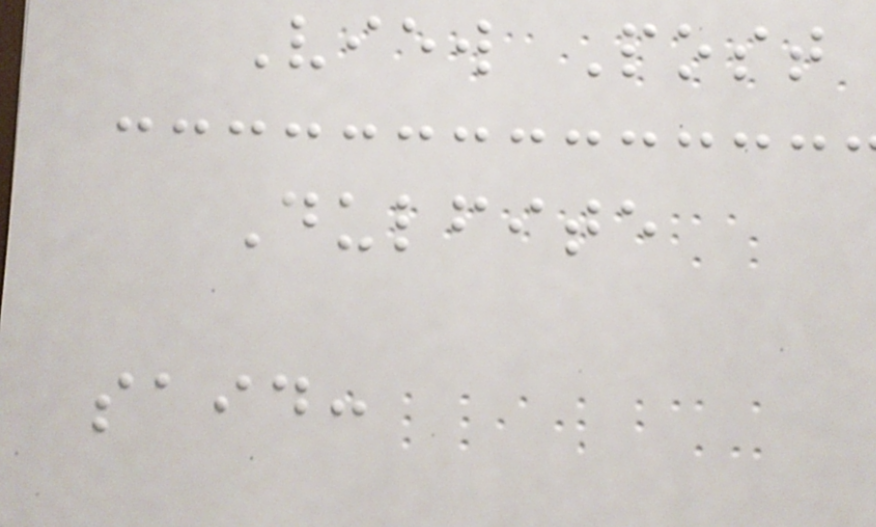View Post
Dulfite
said:
